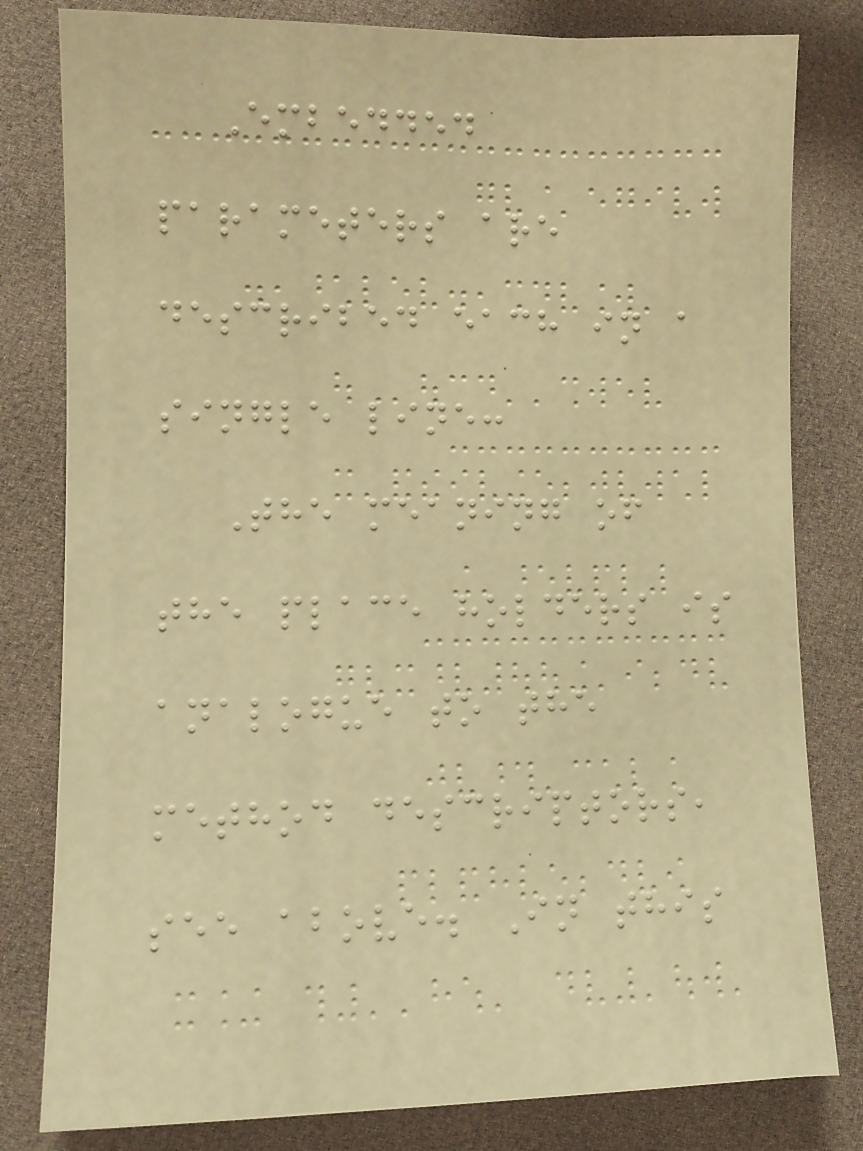Embedded
parameters are
described each in a
single line:
The meaning of
the place holders is
analogue to the
method descriptors,
see above. In this
